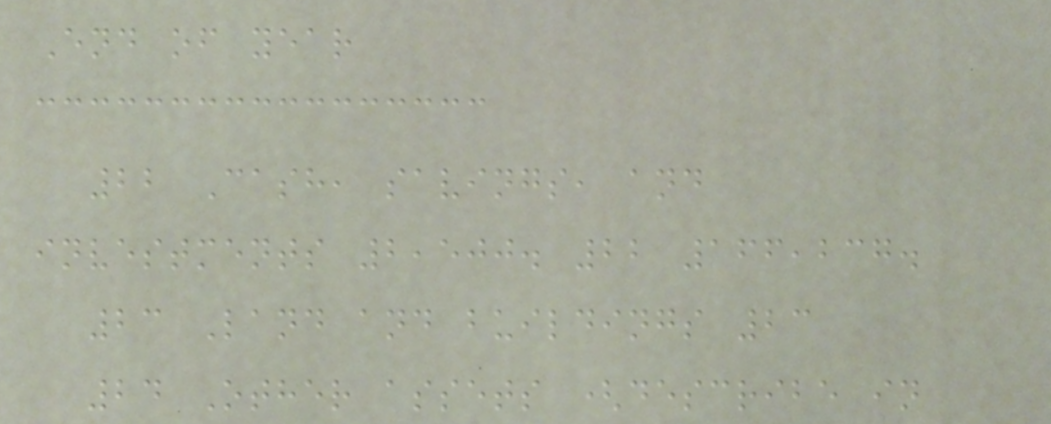End of year
22 Cash, savings, and
investments 2,500. 22 166,237.
23 Land and buildings 23
24 Other assets (describe in
